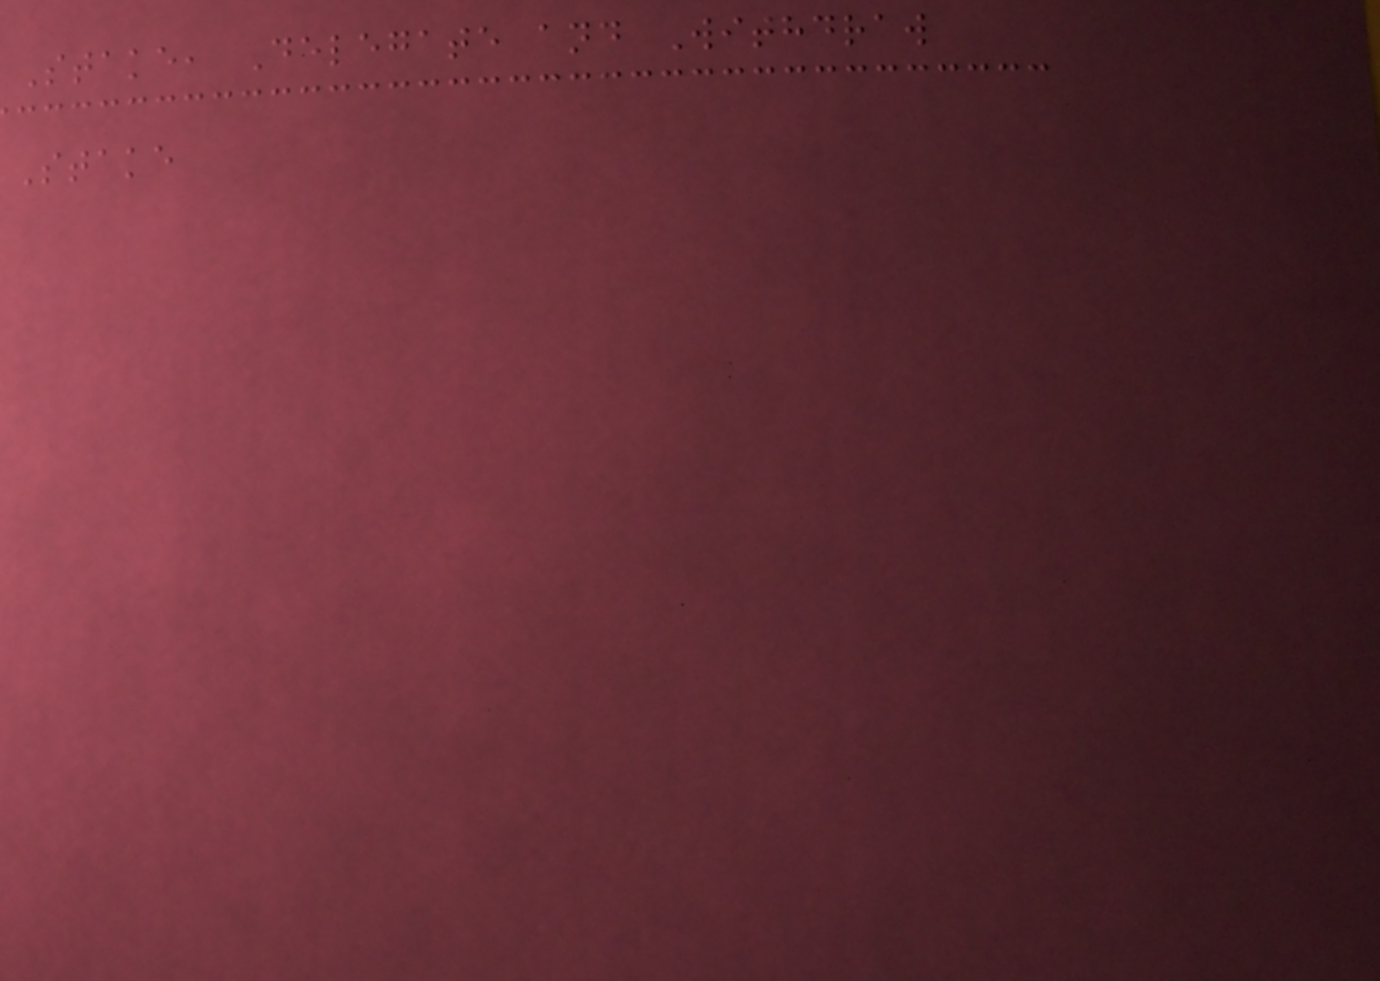Stake, Delegate and Withdraw
Stake
